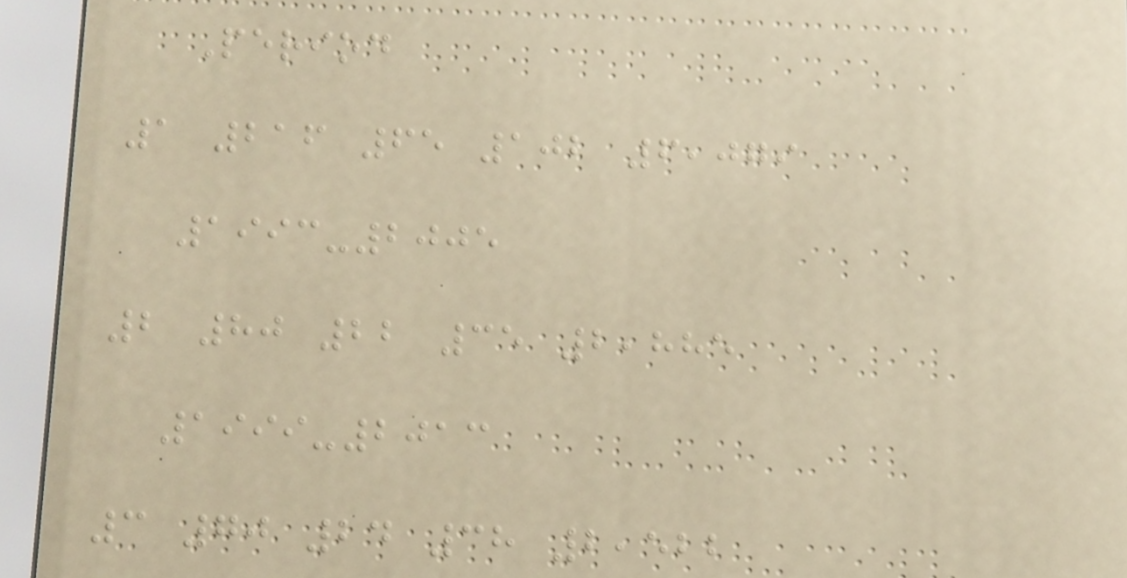Period
1 216 65 102 6,079
1993-2005
2 80 22 35 2,885
1999-2013
3 70 24 38 2,522
